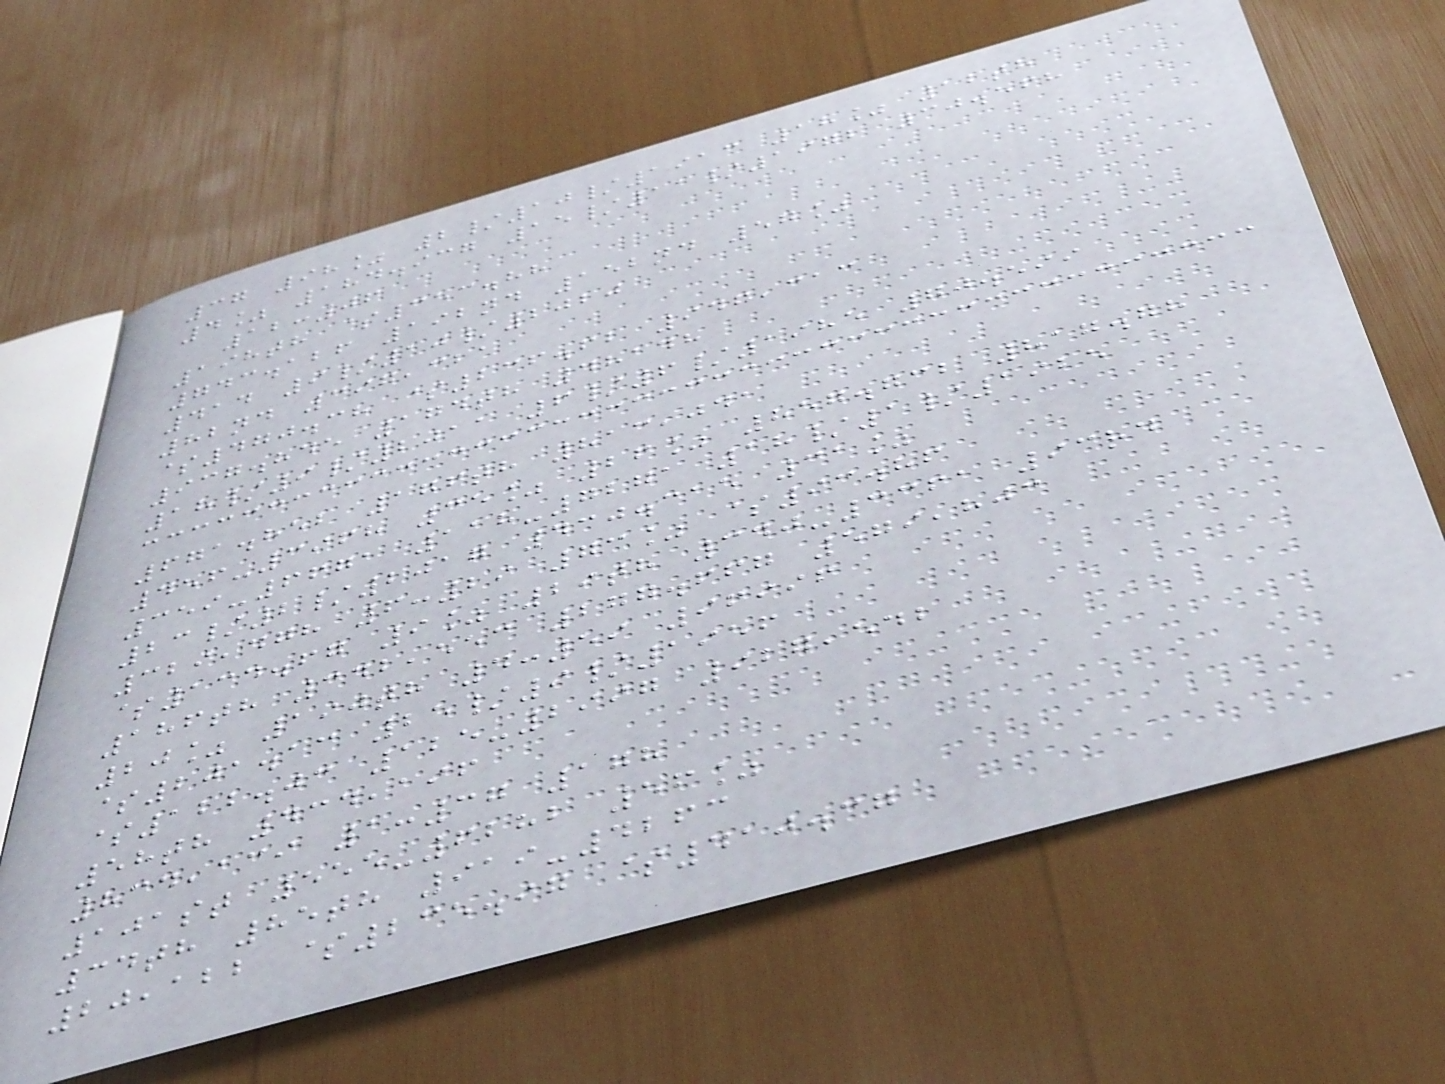37 98% 2/10/1913 18% 12th
4% 184.937 15/11/1972 30.568
12:06
198th $353.88
743.126 192nd 152nd 57%
414 9/10/2020
82nd 397,321
$470.38 $236.62 947,313
937.845 174th 48148
18/9/2011 6/6/1985 70.599
671.852 176th 813,041
456-3968 35% 26% 857.732 817.78
359-6671 118-7271 18/1/1925
23/2/2017 430.315 31%
329,478 6:29 73% $93.86
$134.67 9% 29th 340-3361 93rd
186th 342,553 277.667 579,803
20% 190th 4:59 96996
$201.13 25/9/1956
$122.03 125-2997 927,542
58th 434,196
834,139 1:37 178
101st 555-6282 56%
34th 85th 919-4263
20,122 $235.97 $410.37
